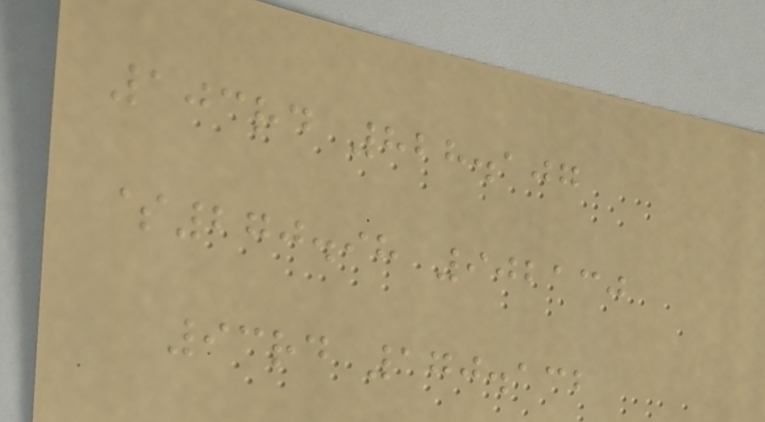103rd 828.107
$270.98 902130
93rd 170.132
